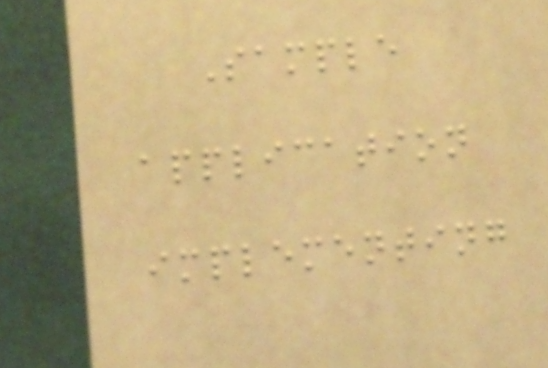Sample
application
implementing
